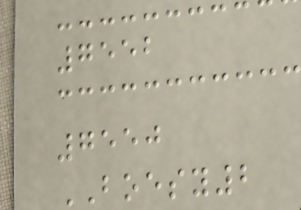7552
7550
BOESY2
